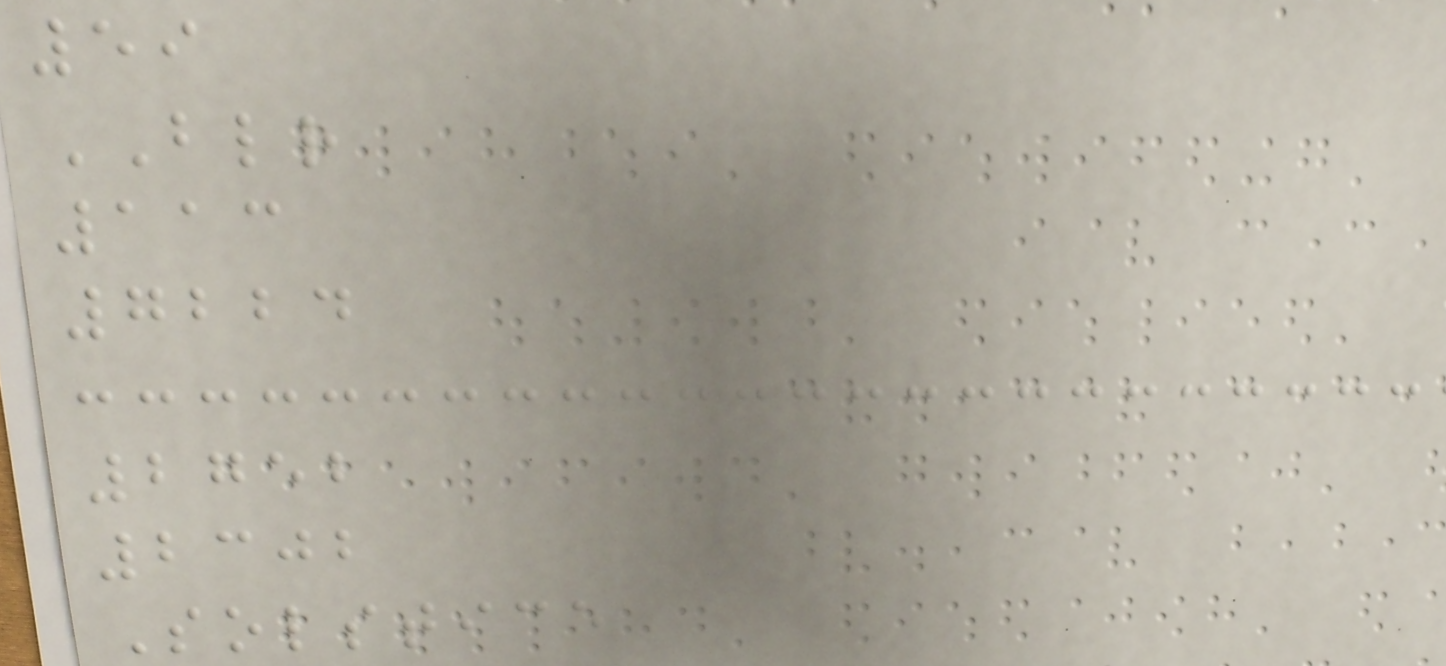59
BLR
113
7224
2752
2302
Solstice
